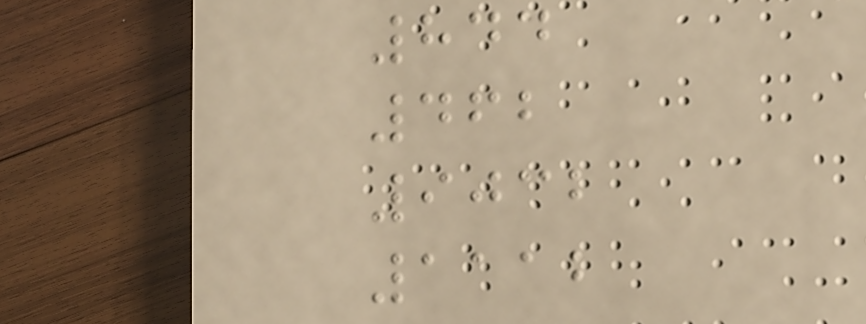844
462
9032
1112
